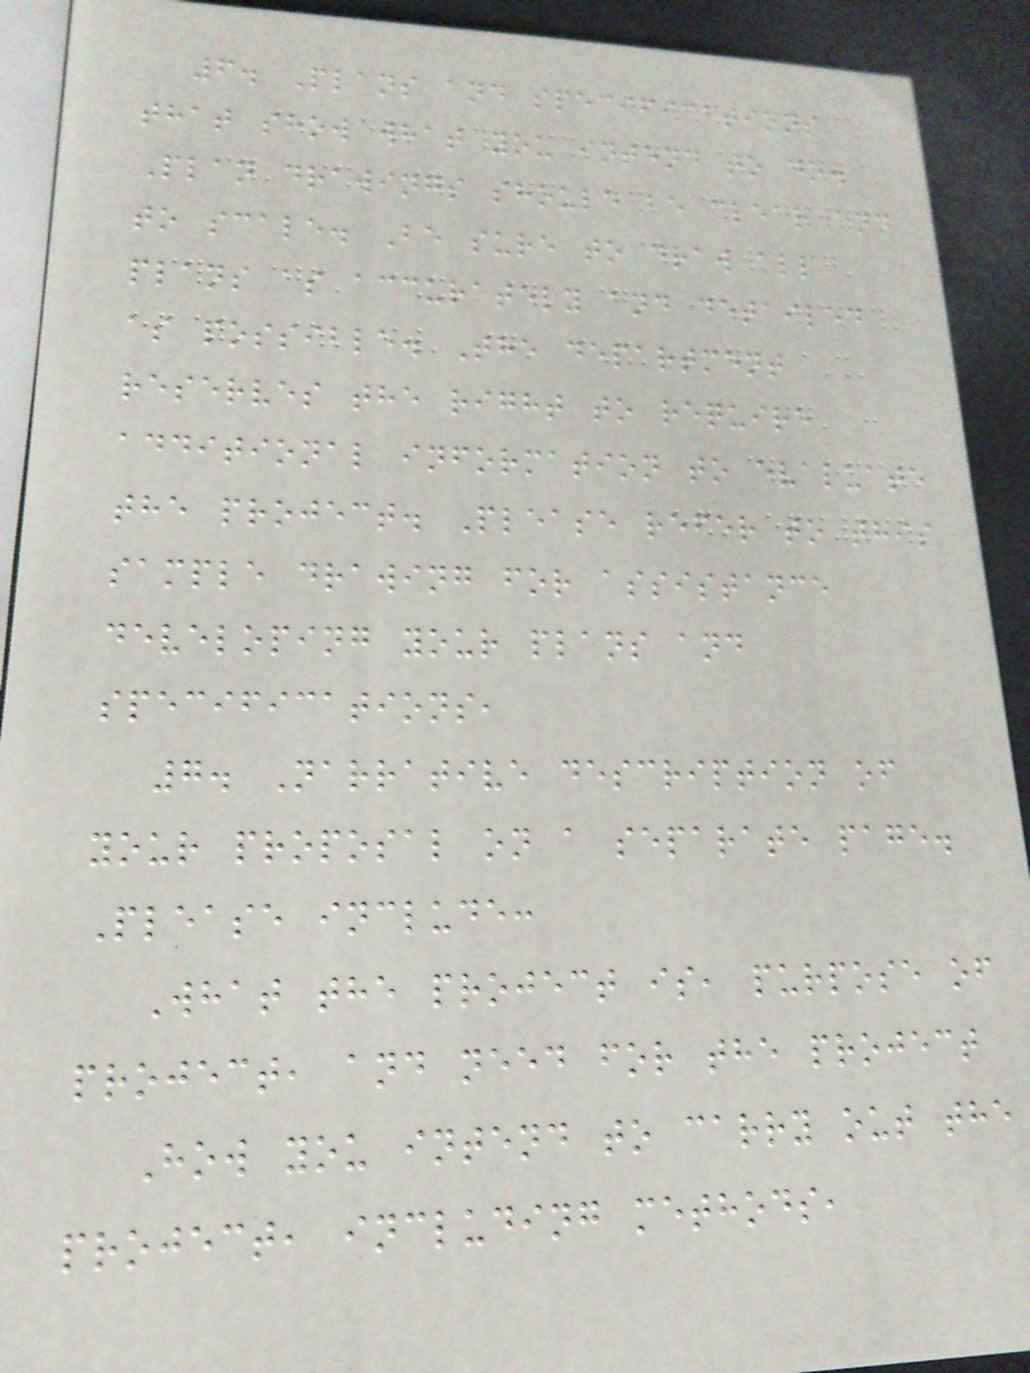6. Plans and specifications
that show what you intend to do.
Plan drawings should be clear and
to scale. Be sure to draw all
plans as accurately and detailed
as possible. The department
reserves the right to require
additional information to evaluate
the project. Please refer to this
sample drawing for assistance
developing your plans and
specifications,
7. Narrative description of
your proposal on a separate page.
Please include:
What the project is, purpose of
project, and need for the project
How you intend to carry out the
project, including methods,
